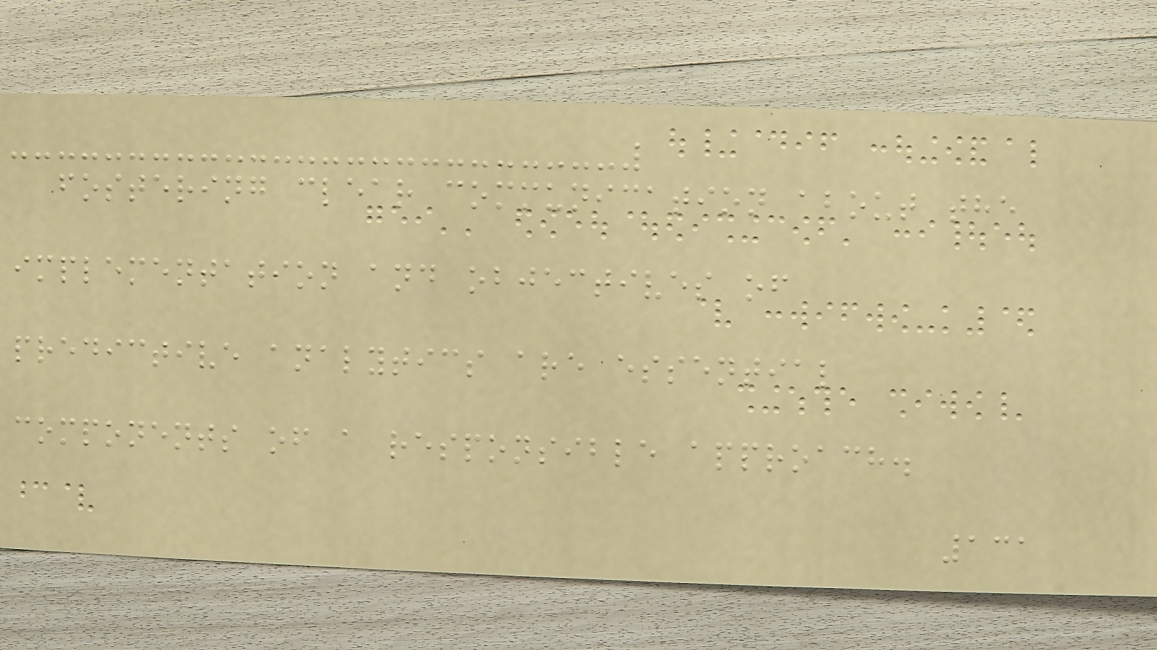fostering clear communication about the
implementation and objectives of
predictive analytics are essential
components of a responsible approach.
131
